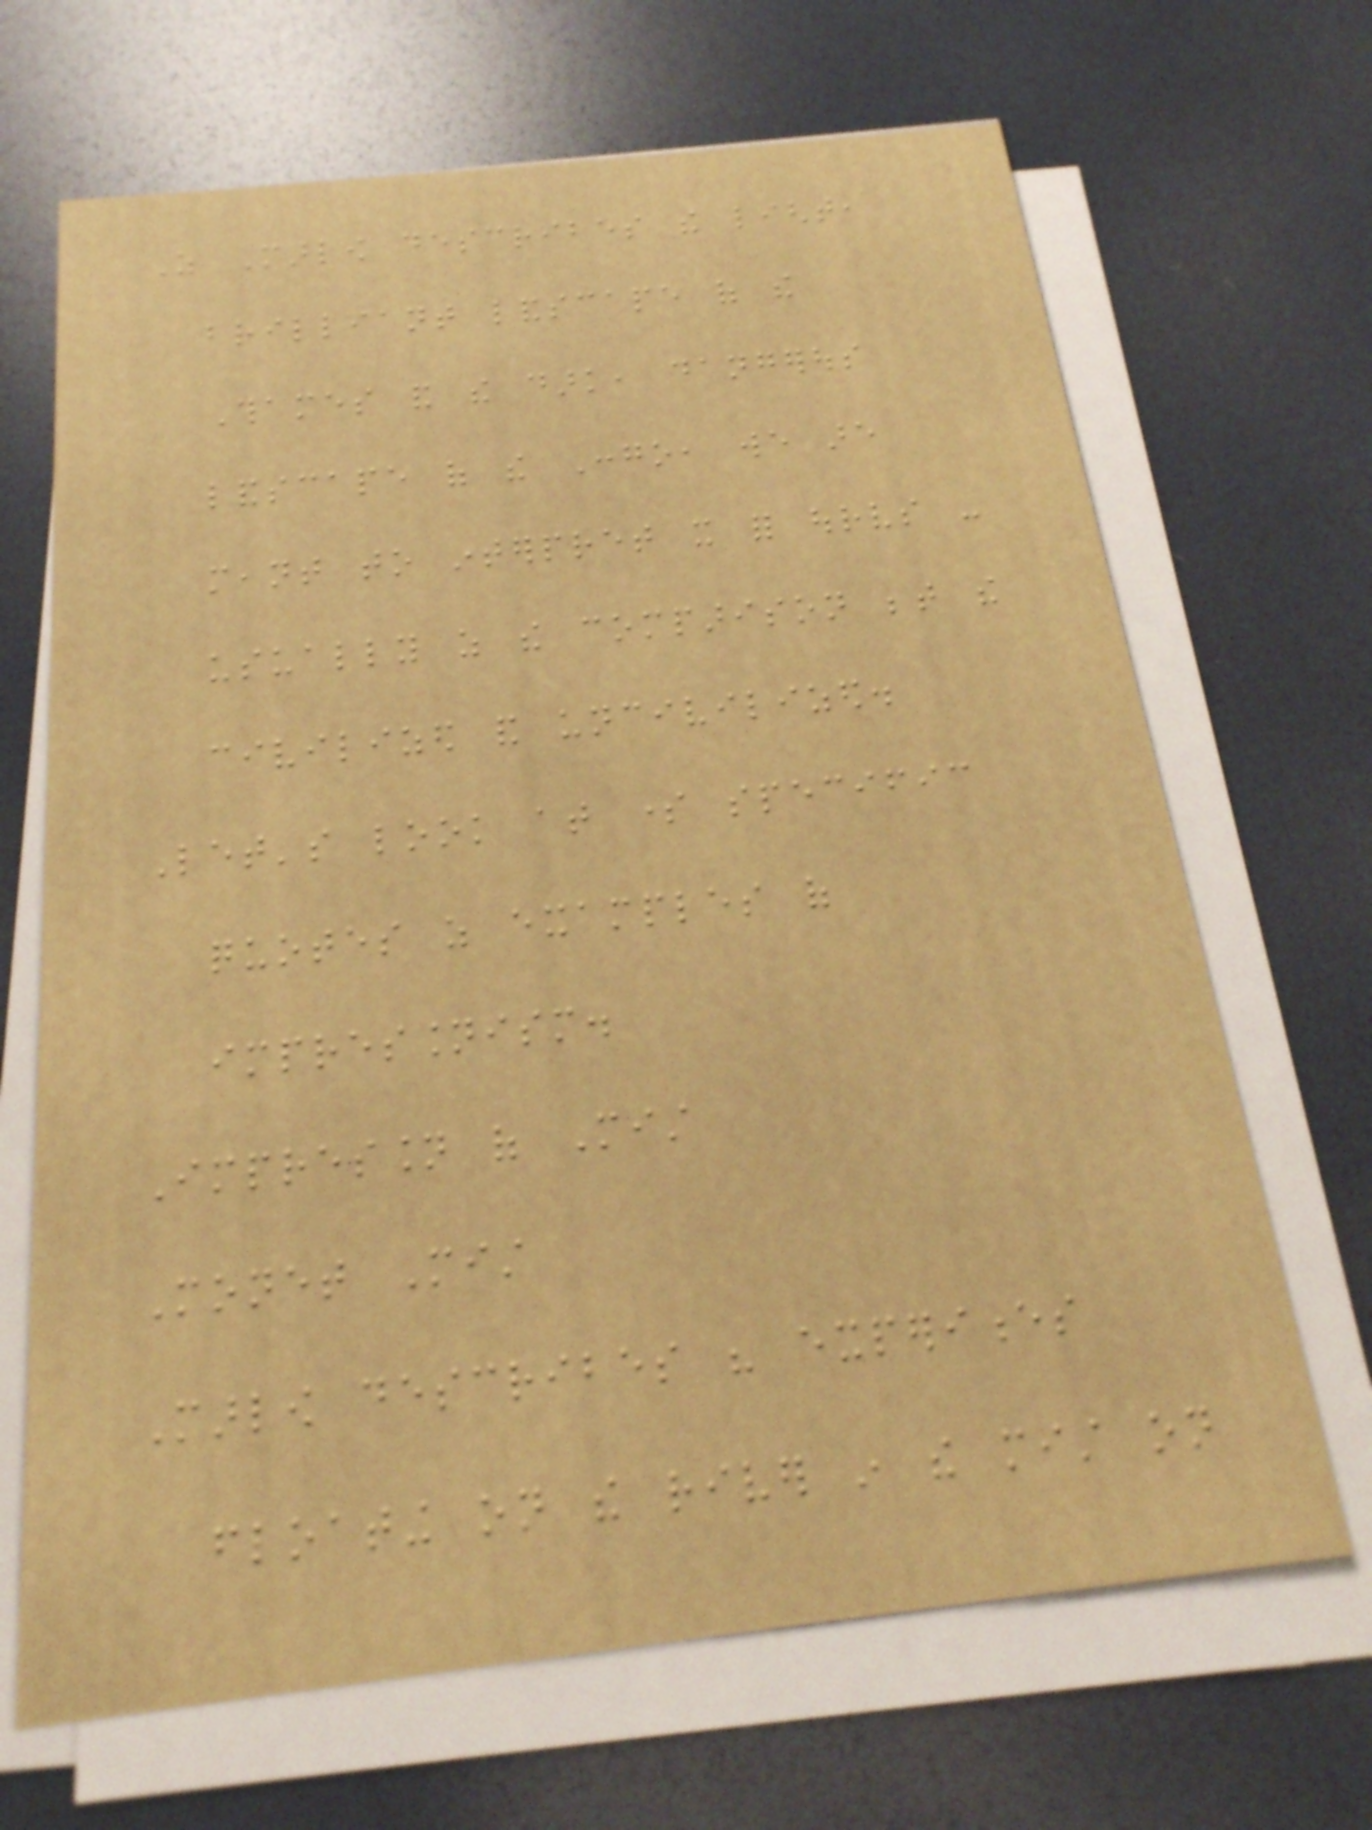As Marlow describes the light,
brilliant landscape of the
Thames and the dark, dangerous
landscape of the Congo, we are
meant to interpret it for ourselves -
usually as the comparison between the
civilized and uncivilized.
Let's look at some specific
quotes as examples of
impressionism.
Impression of Mist
Monet Mist
Marlow describes his experiences
floating on the river in the mist on
